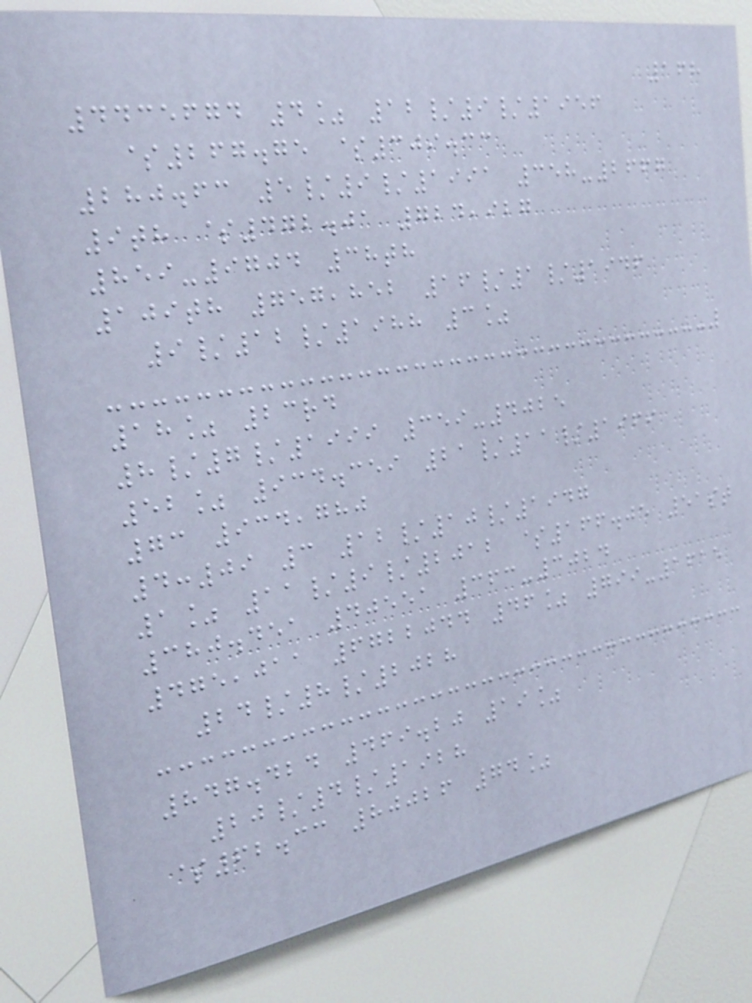168
4435674 4% 12/9/1956
$267.75 $309.33
280.63 5/9/1991 358-2667
9th $472.01 724,927
859-9704 38th
109th 757,852 16/1/1946
9/12/1988 3%
18% 23rd
8/7/1999 359-4025
52% 934.359 21/11/1969
73 934,780
4:09 3 12/10/1947
1% 11/9/2012 $166.05 51st
380.451 40551 363-3024
475,011 6722044 46% 799-1615
24/8/2028
847.424 469.20 19%
20/4/1928
$62.33 80026 74%
